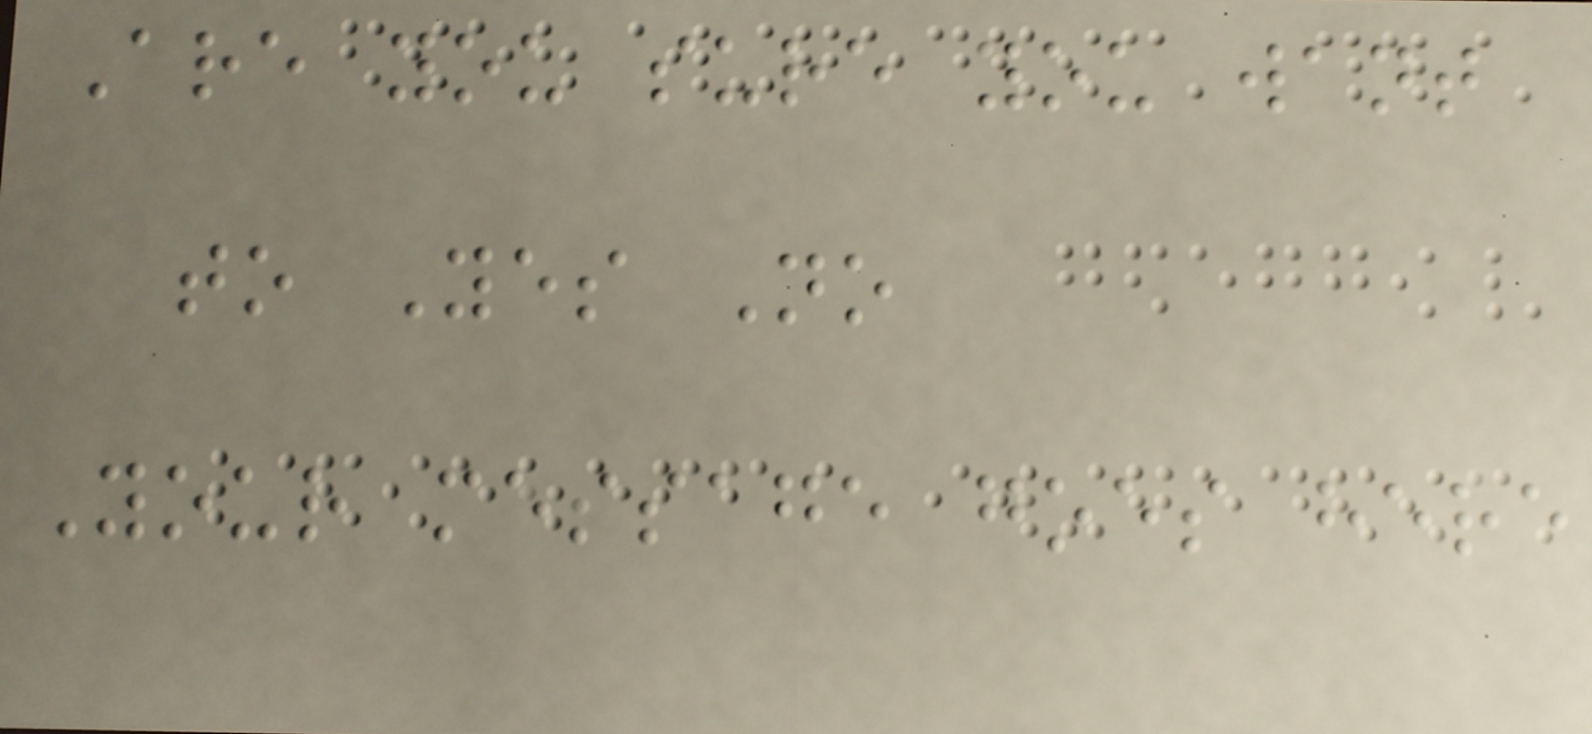Are you sure you want
to Yes No
Your message goes here
